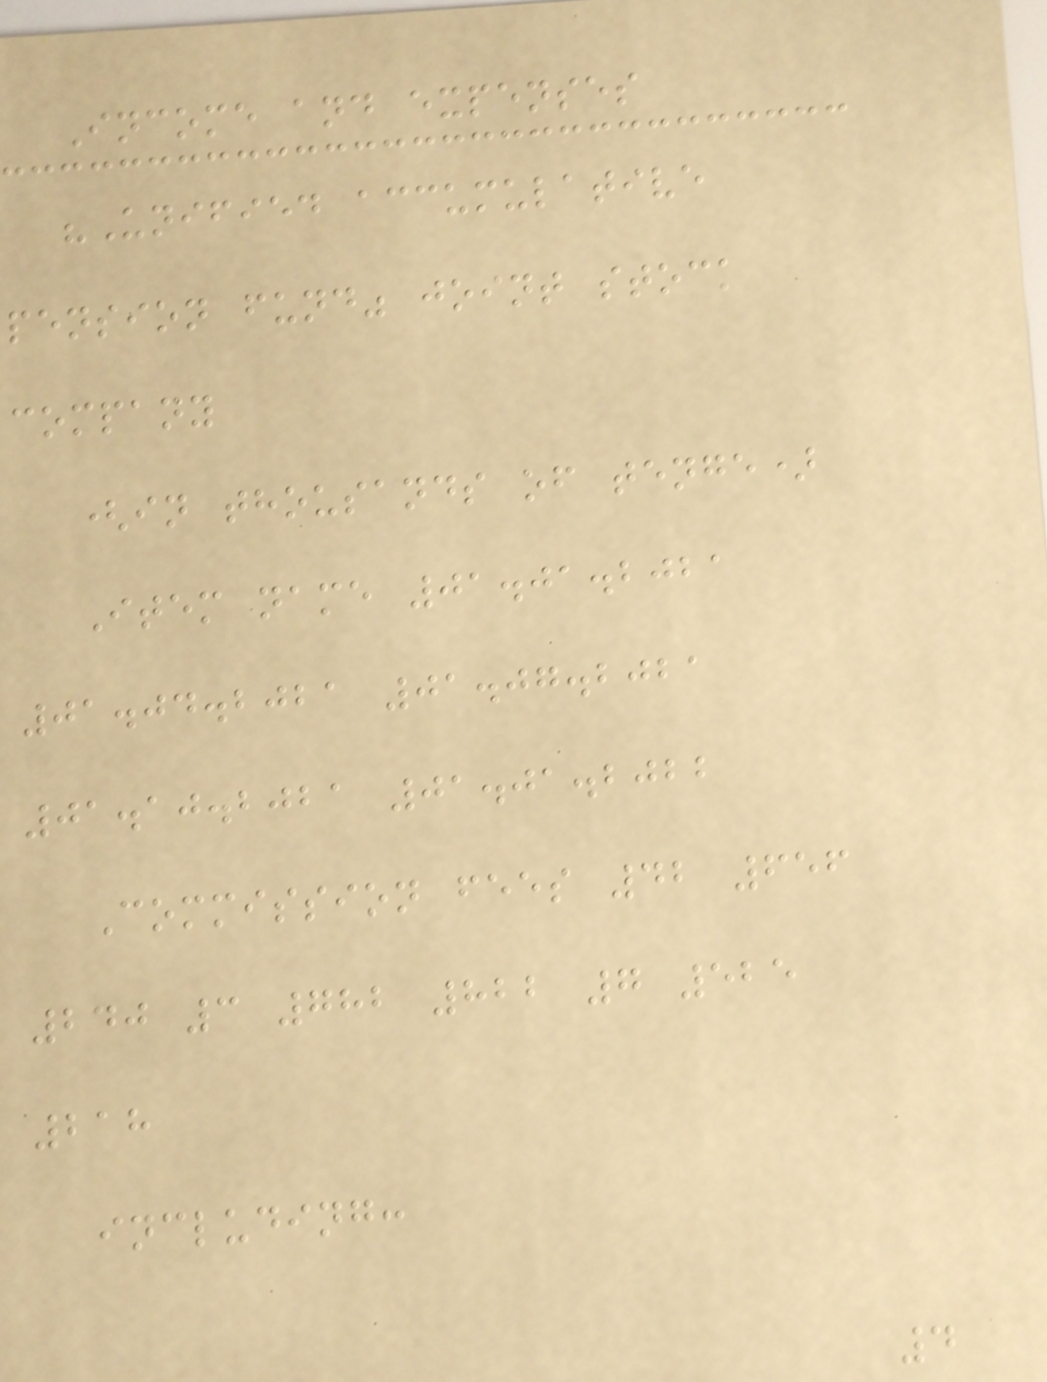Income and expenses
"Unified accumulative
pension fund" joint stock
company
(in thousands of tenge)
Item name 01.01.2021
01.04.2021 01.07.2021
01.10.2021 01.01.2022
Commission fees 42 656
240 3 782 822 7 525
218
including:
4
